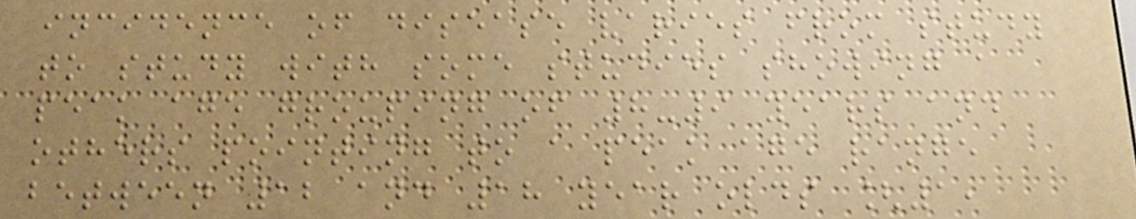incidence of disease varies from study
to study with some studies showing a
peak age grouping of 8-9 years and
others pointing to a peak age range
between 12 and 18 year olds [1,
